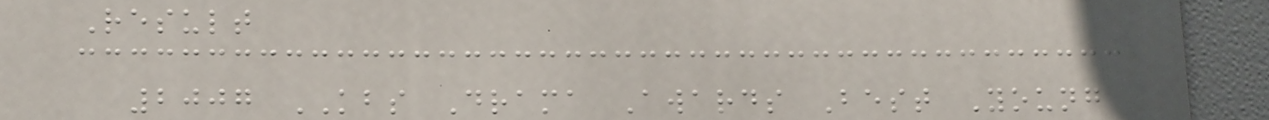Result
2007 KBS Drama Awards Best Young
